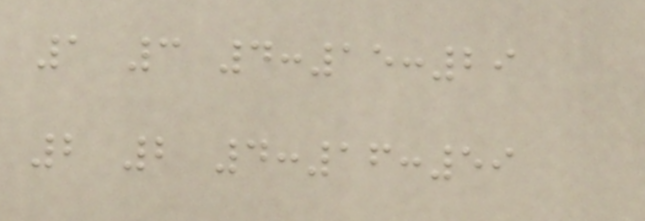1 3 4:15:29
2 2 4:16:59
